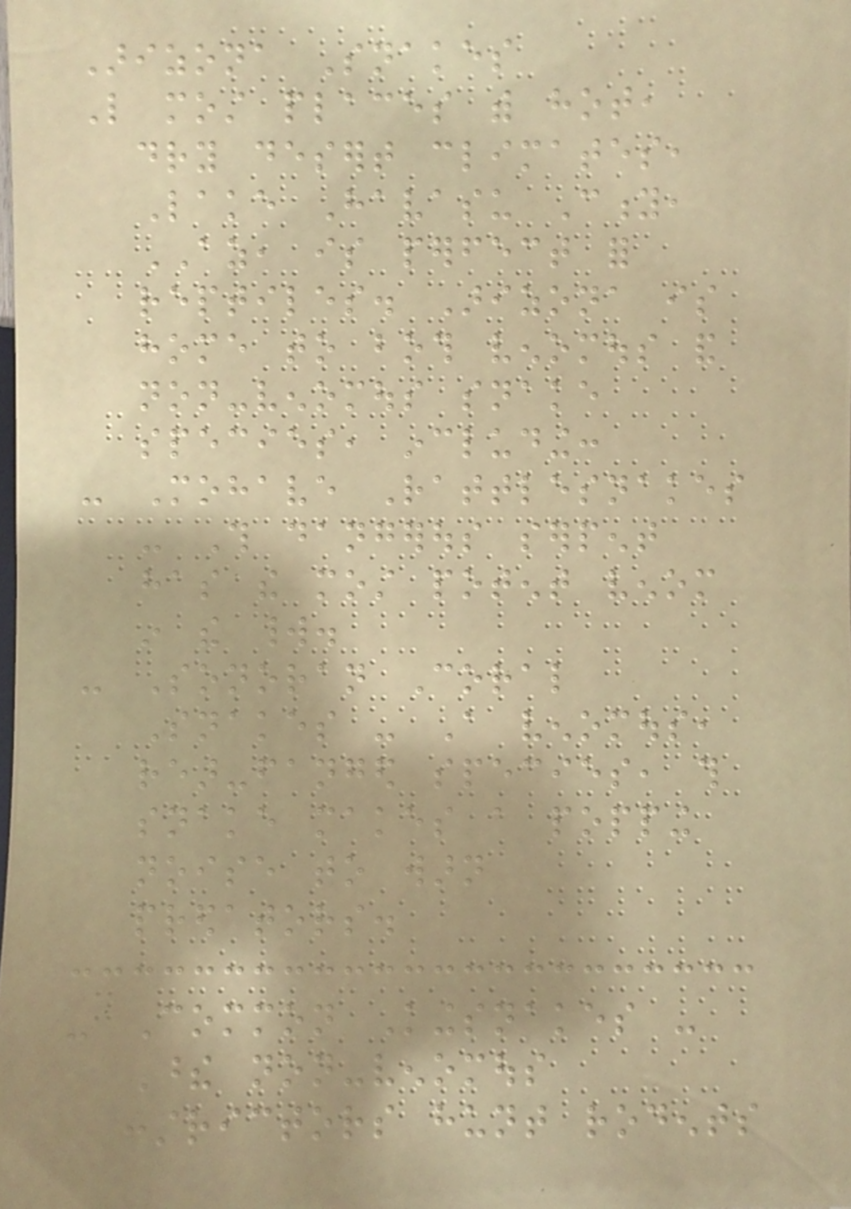Arizona Snakes
Like most places with hot,
dry desert climates,
Lake Havasu City,
AZ, is perfect for
reptiles. Arizona is
home to both venomous and
non-venomous snake
species, including:
- Mohave Rattlesnakes
- This dangerous serpent
has the most potent venom
in the world.
- Sonoran Coral
Snakes - A venomous,
rear-fanged species, this
snake makes a popping
noise to warn
predators.
- Common Kingsnakes -
These non-venomous
constrictors hunt rodents
